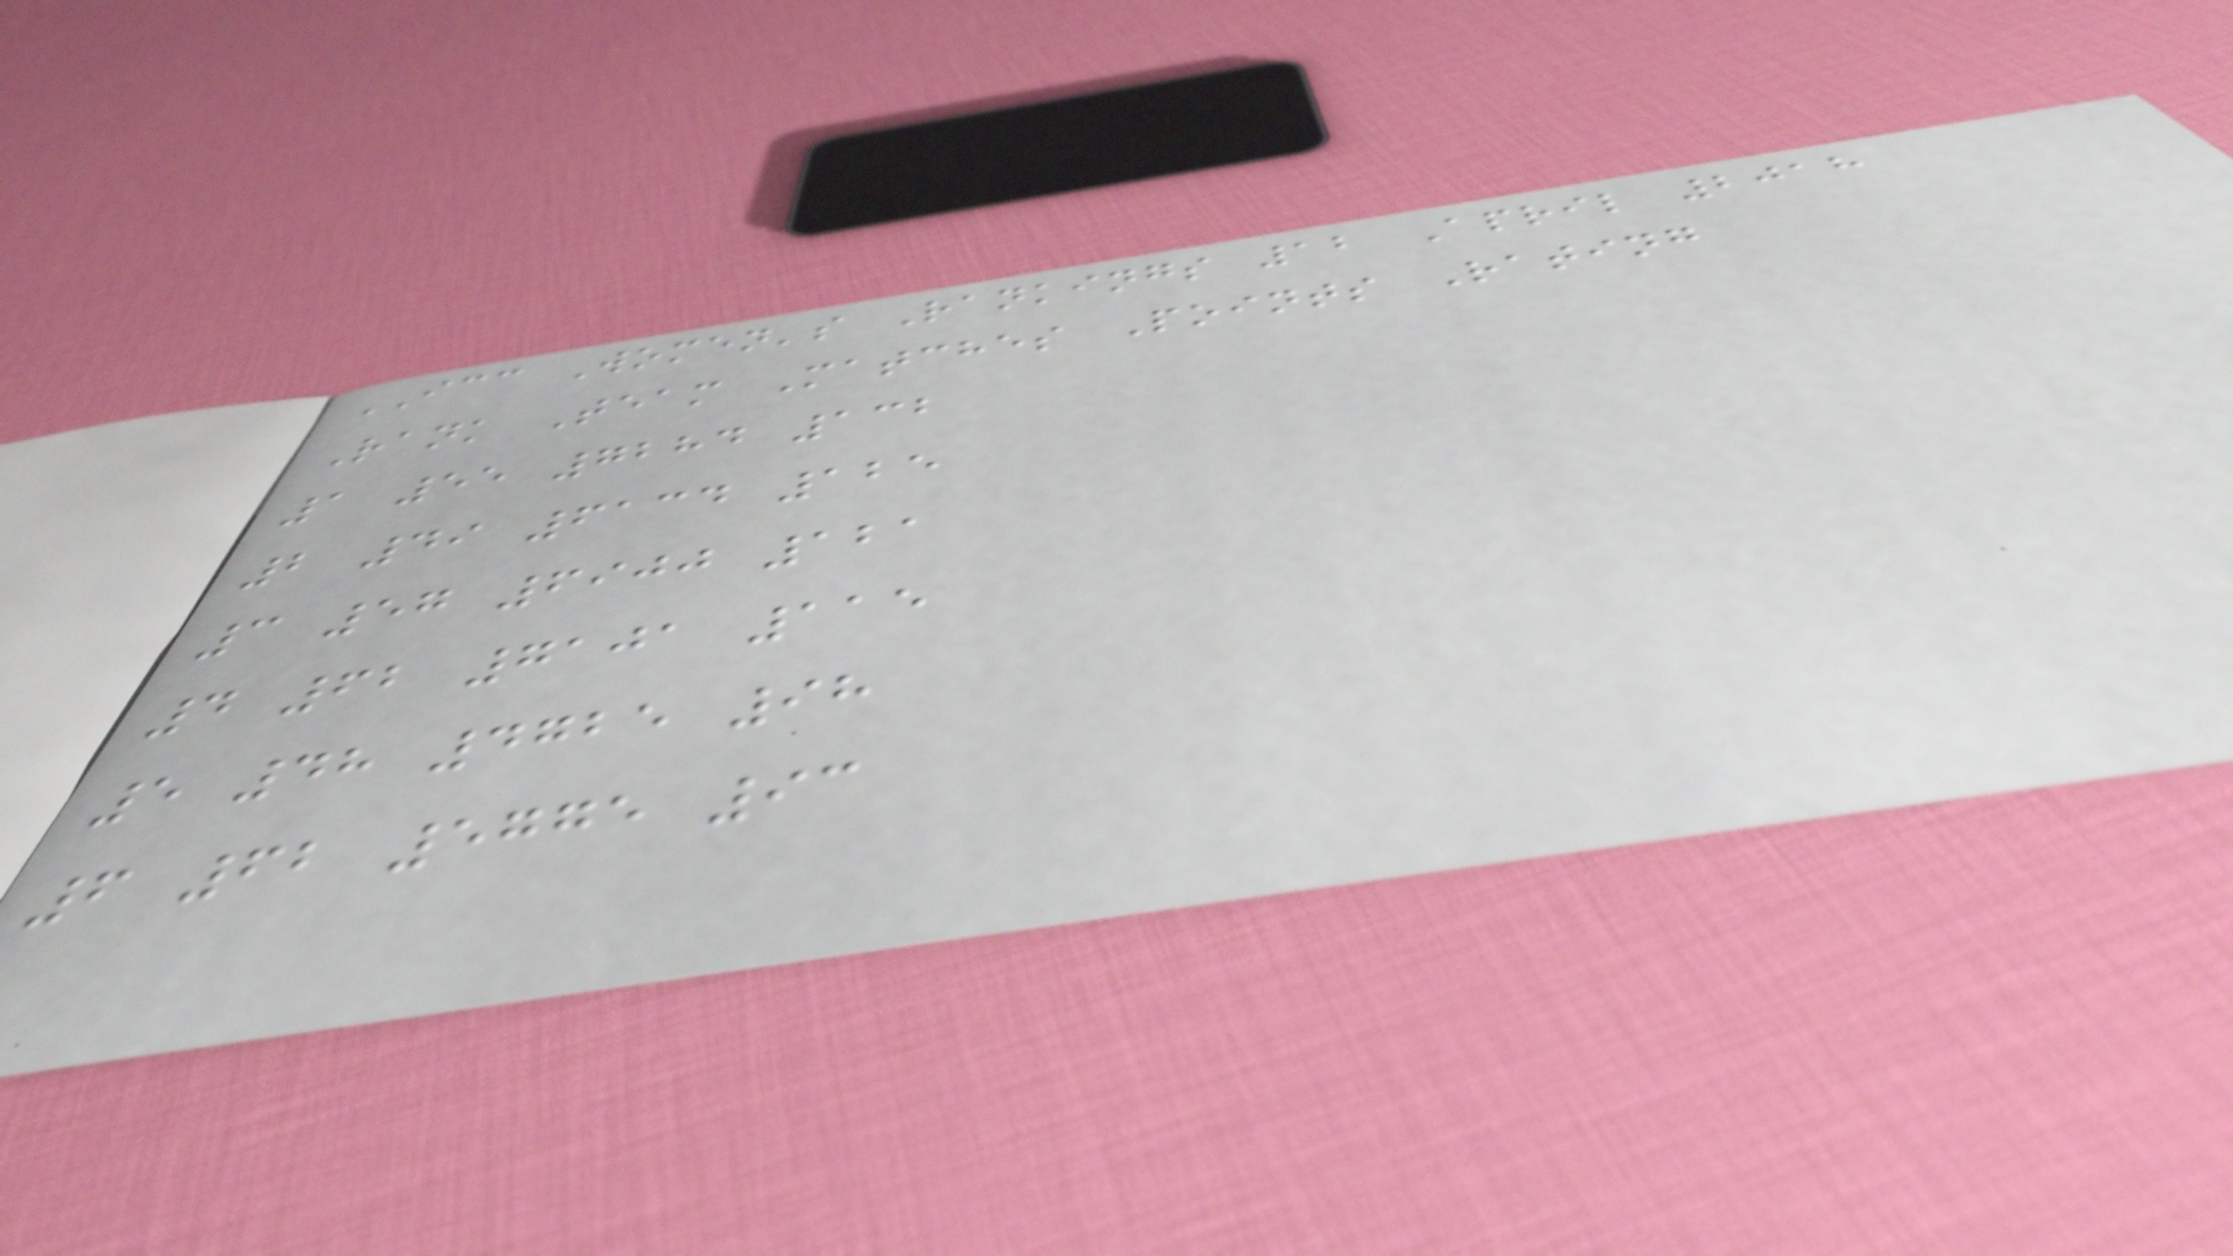ICC Women's Rankings 12 April 2018
Rank Team Matches Points Rating
1 55 7284 132
2 49 6134 125
3 57 6900 121
4 62 7101 115
5 48 4725 98
6 62 5775 93
